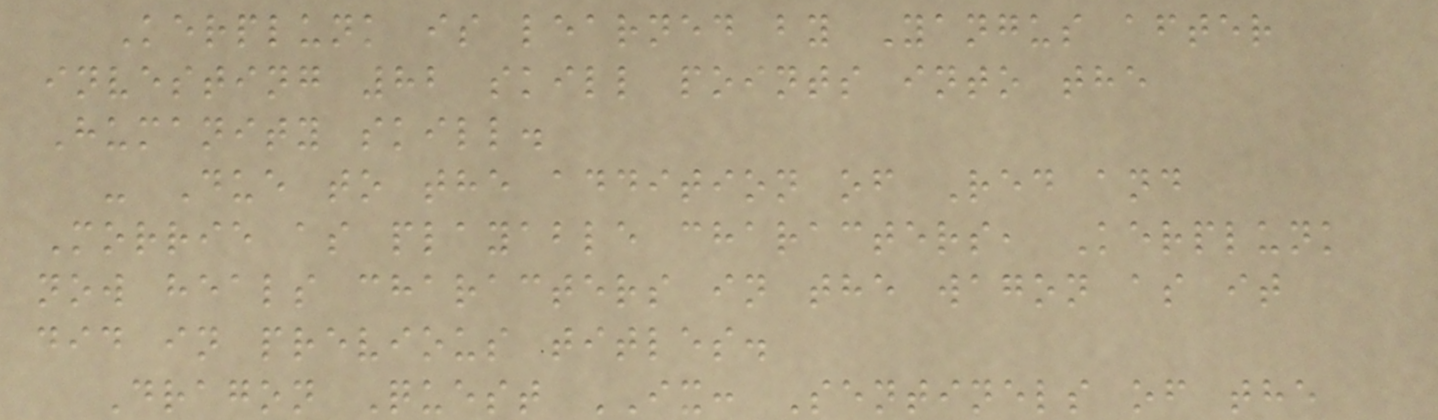Kerplunk is learned by Yangus after
investing 82 skill points into the
Humanity skill.
- Due to the addition of Red and
Morrie as playable characters, Kerplunk
now heals characters in the wagon as it
did in previous titles.
Dragon Quest IX: Sentinels of the
